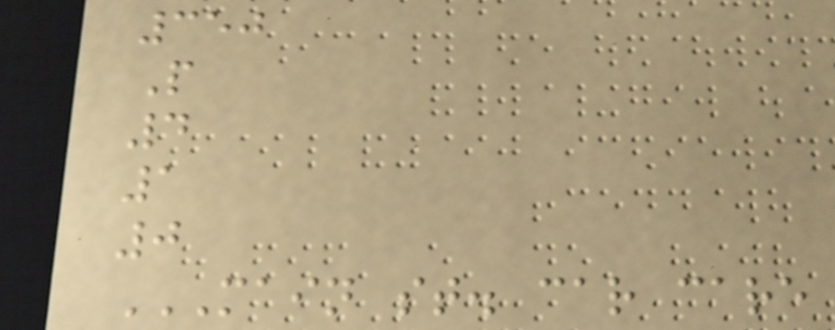350
P
4
1
0
MAIN ST. CAR CARE
